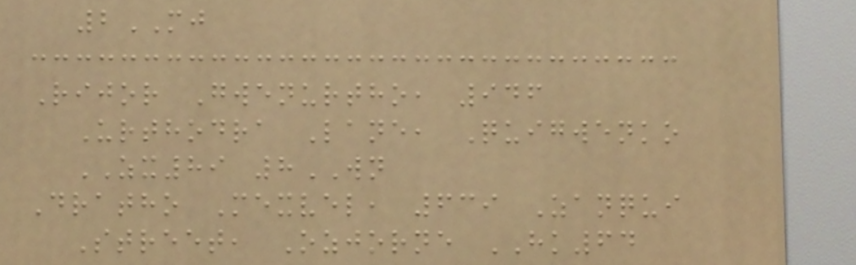2MJ
Rijor Gwenurtho, 946
Urthodra Lane, Quigwenko
ZX89 8WN
Dratho Mexvel, 639 Zanqui
Street, Ozjorne HK64
